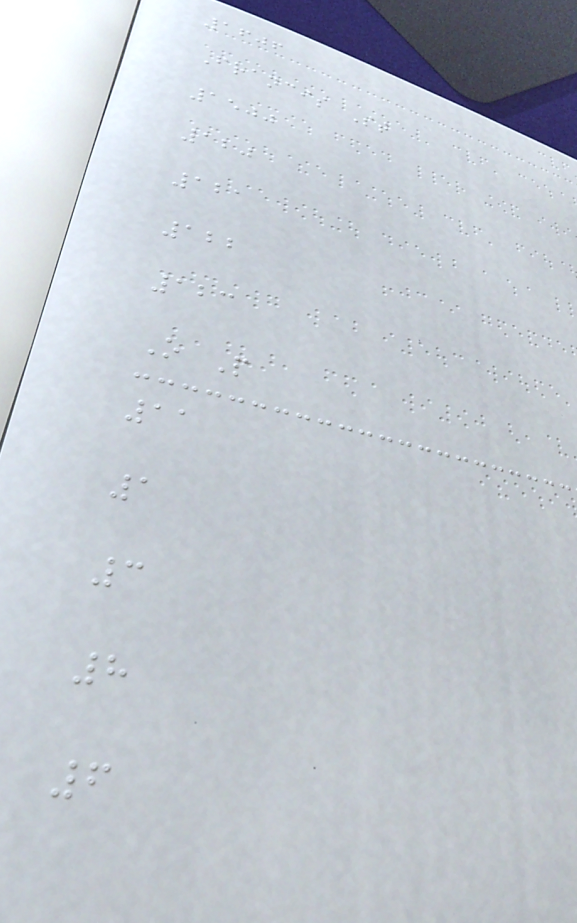1606
Francis St
1500
120
121
122
123
O P
11
1
3
8
6
